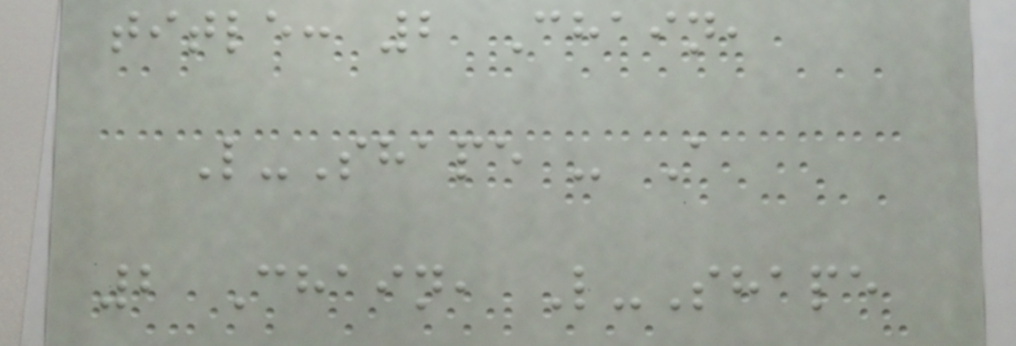title: 2 Chain,
L-Shape - A
2 Chain, L-Shape
